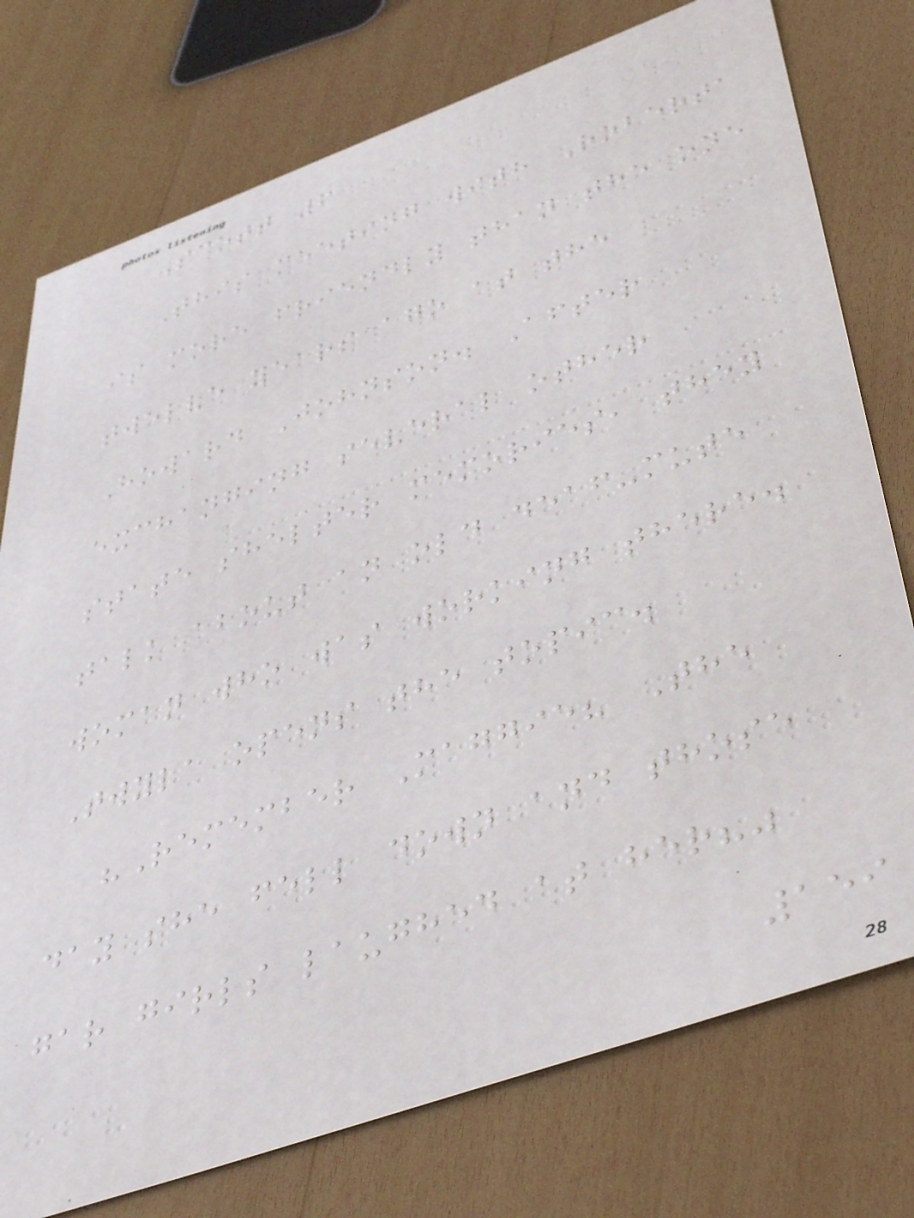Scott 6
This meeting with Roberta
is more friendly than the one
twelve years ago at the
Howard Johnson. After
exchanging several other
state shelter memories, they
talk about an old deaf-mute
woman who was working there.
Twyla opens the topic.
"Remember Maggie? The
day she fell down and those
gar girls laughed at her?"
159
